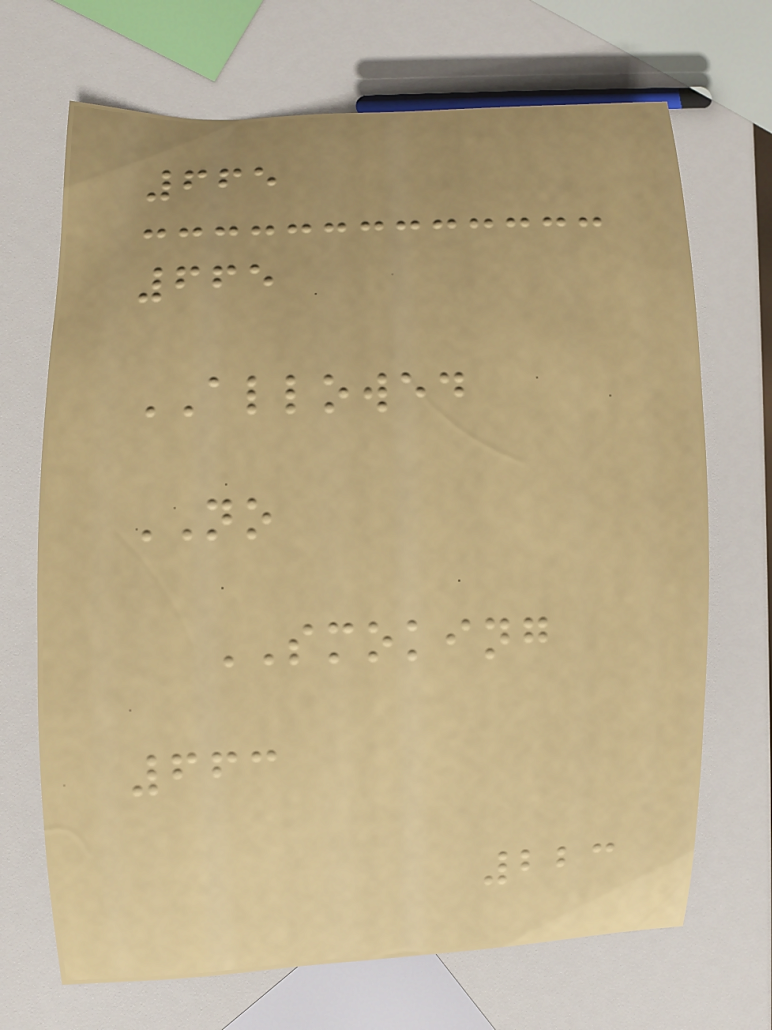665
665
ALLOWED
NO
SMOKING
663
223
